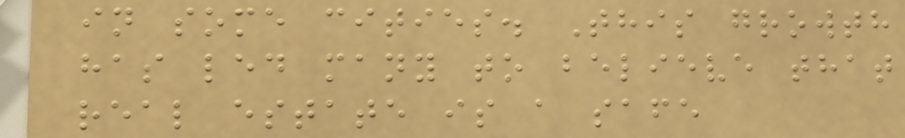in some cities. This growth
has led many to believe that
real estate is a safe
